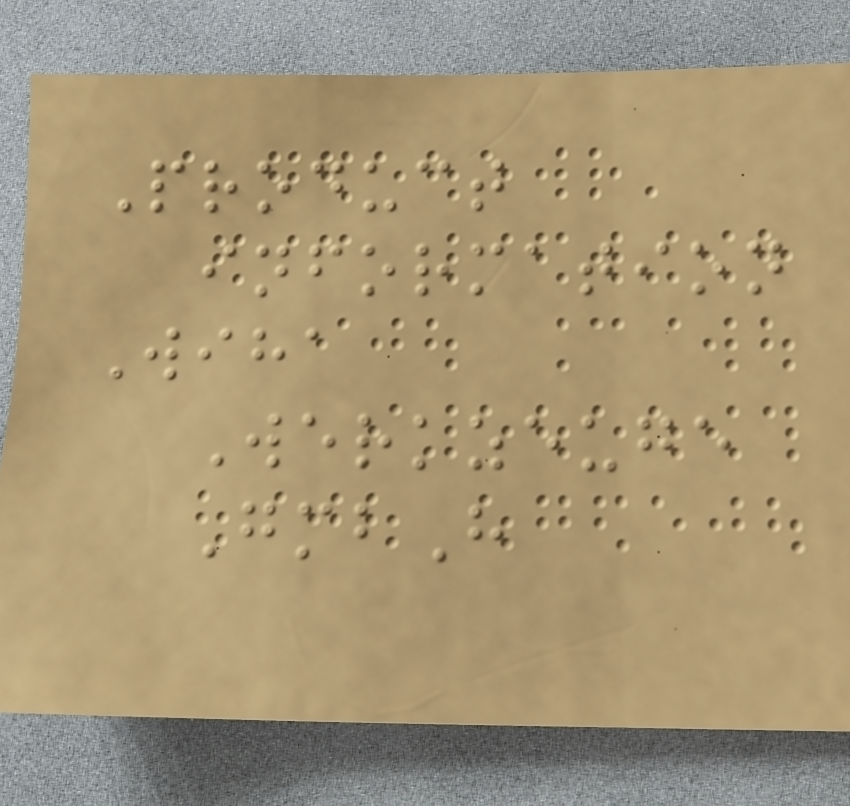Product
information
Wiha
Werkzeuge
GmbH
